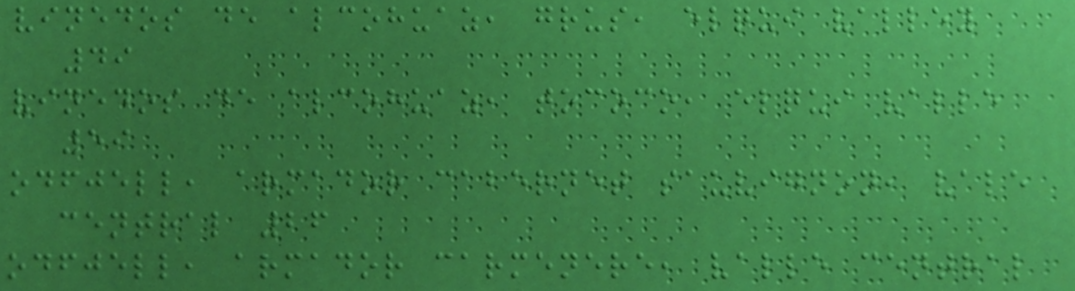vinedos de alcohuaz, grus, elqui valley
49
vinedos de alcohuaz, tococo, elqui valle
59
odfjell, armador cabernet sauvignon, vale
central 26
odfjell, armador carmenere, valle central
